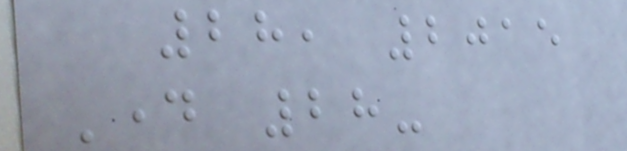28, 2015
Day 28-
